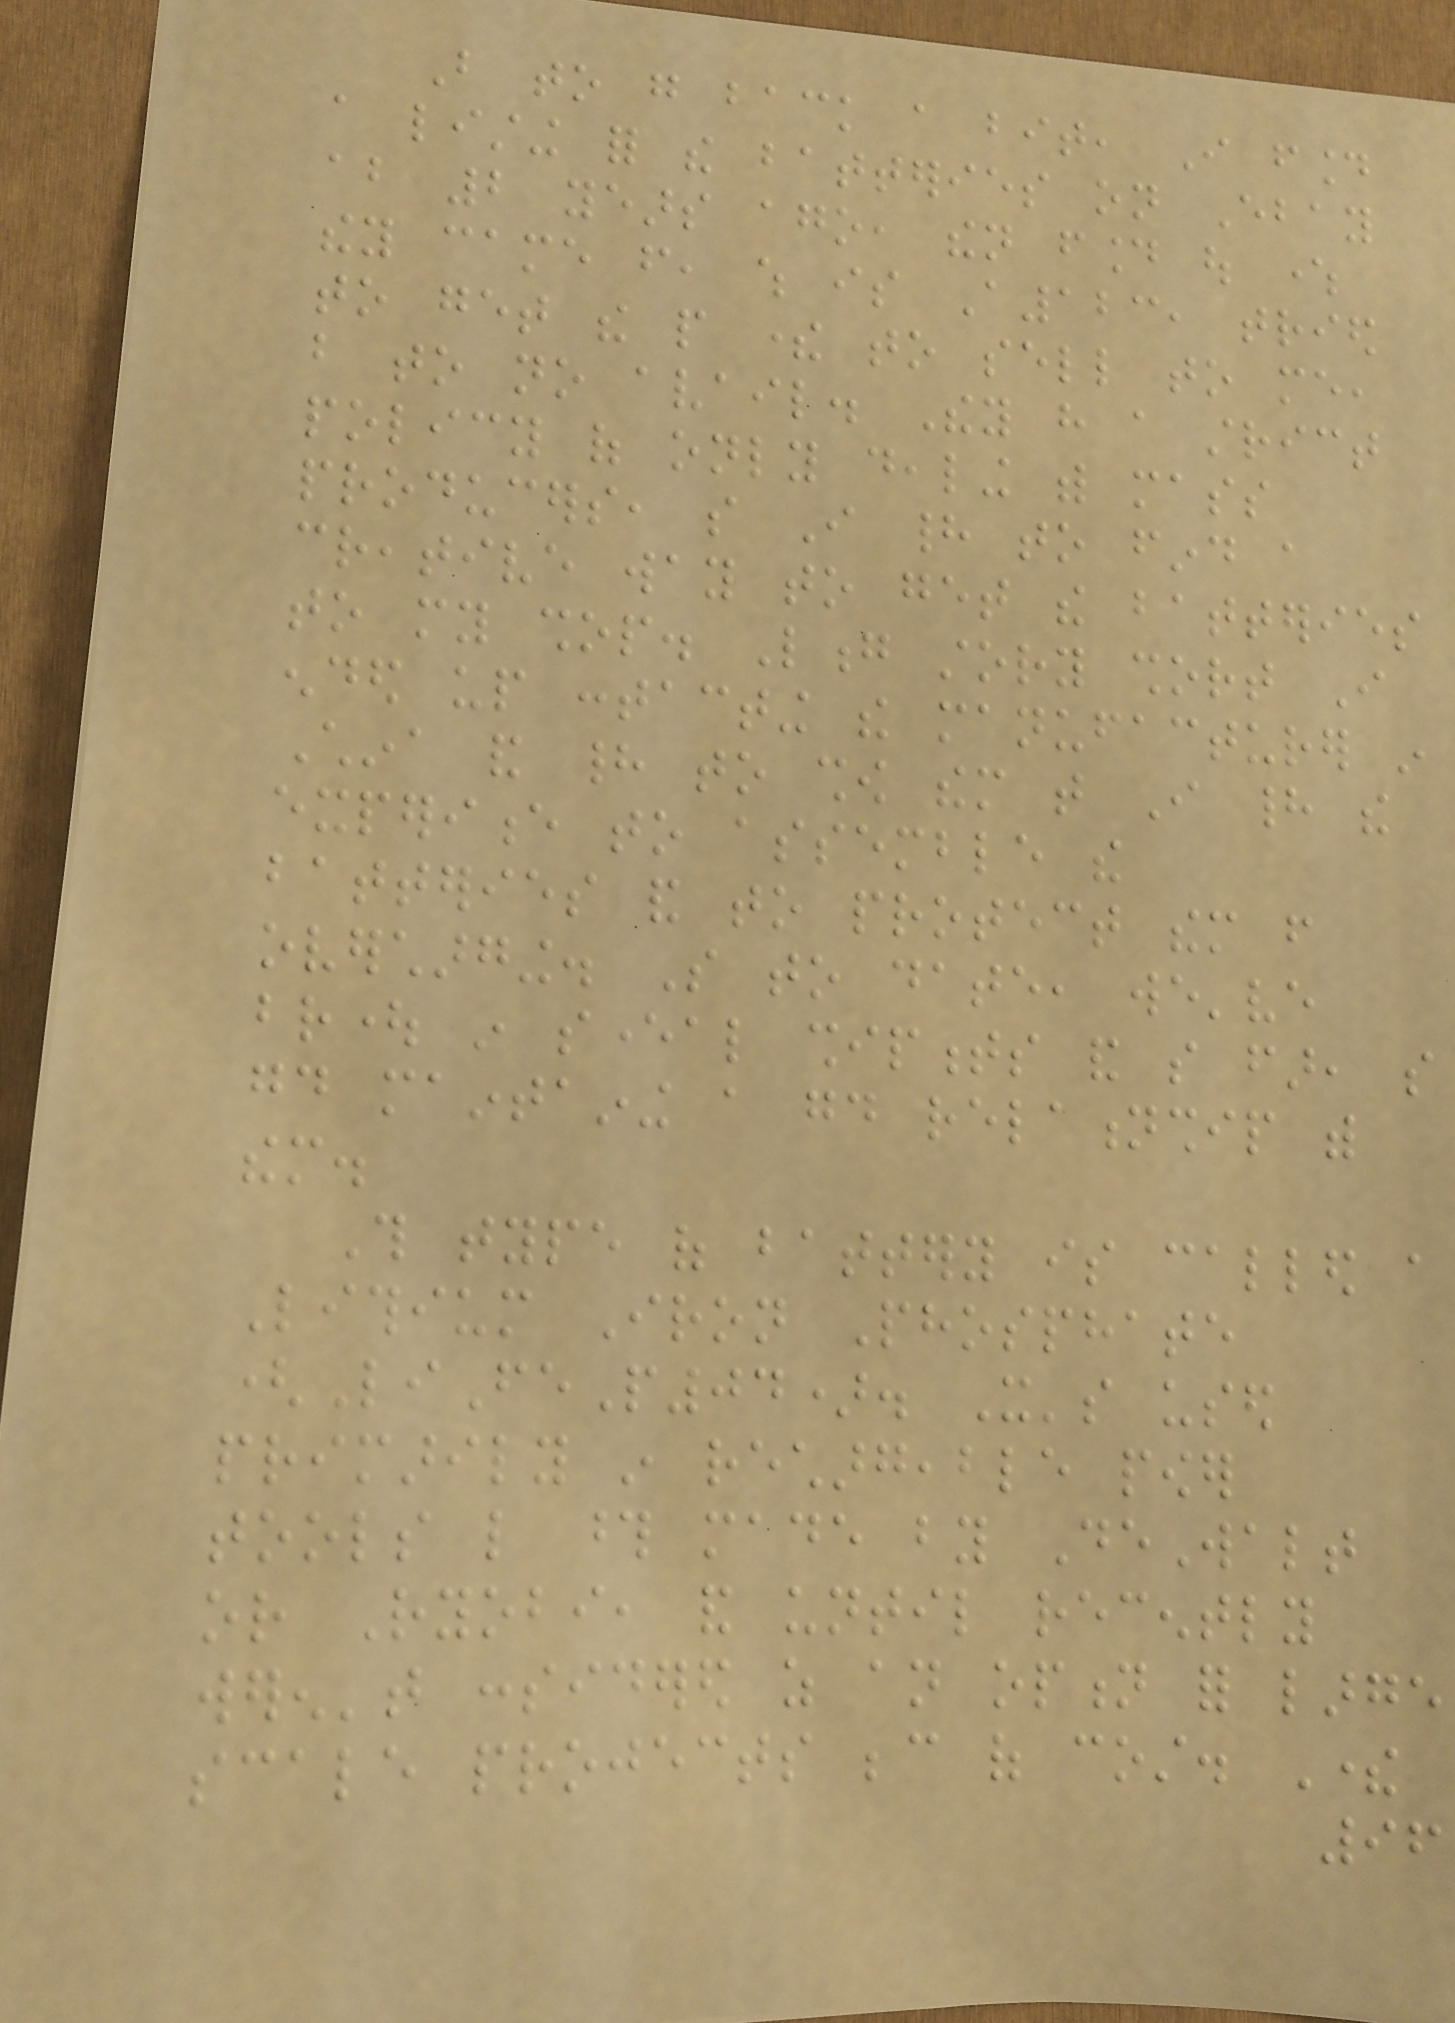But to go back a bit, I found
a listing for the batteries on Ebay
about 2 years ago, then found out where
they came from, which is A123, tried
to get the people there to sell to me,
but to no avail. They have a strict
policy of only dealing with mass
producers, so I had to find a
creative way to get the batteries
to my shop. Long story short I
ended up contacting the manufacturer in
China and had to show them that I had the
experience to assemble the
batteries and to protect them from
overcharging. So to date, we've
brought in several shipments and so far, so
good maintaining a good relationship with
them.
This type of battery is called a
Lithium Iron Phosphate
(LiFeP04). It's used
primarily in rechargeable power
tools like those made by DeWalt
or Ryobi, and until recently
weren't considered as an option for large
scale projects because of cost. There
96
